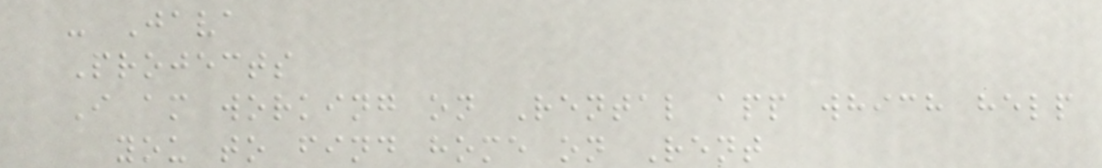- Java
Projects
I am working on Rental app which help
you to find home on Rent
